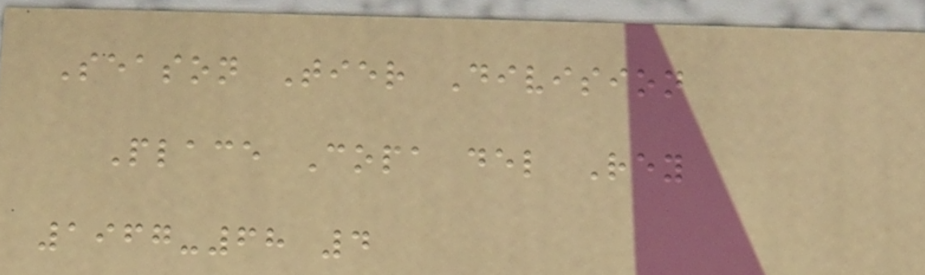Season Tier Division
Place Copa del Rey
1967-68 4
